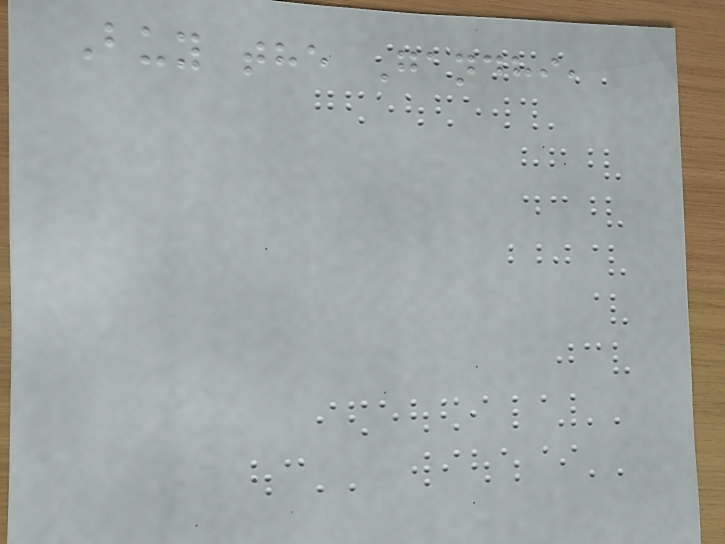Buy the Gandhi,
